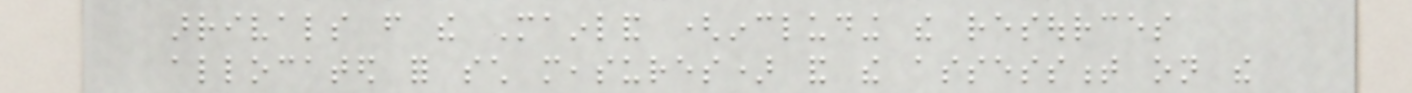arrivals from the Mainland (including the resources
allocated for such measures) and the assessment on the
